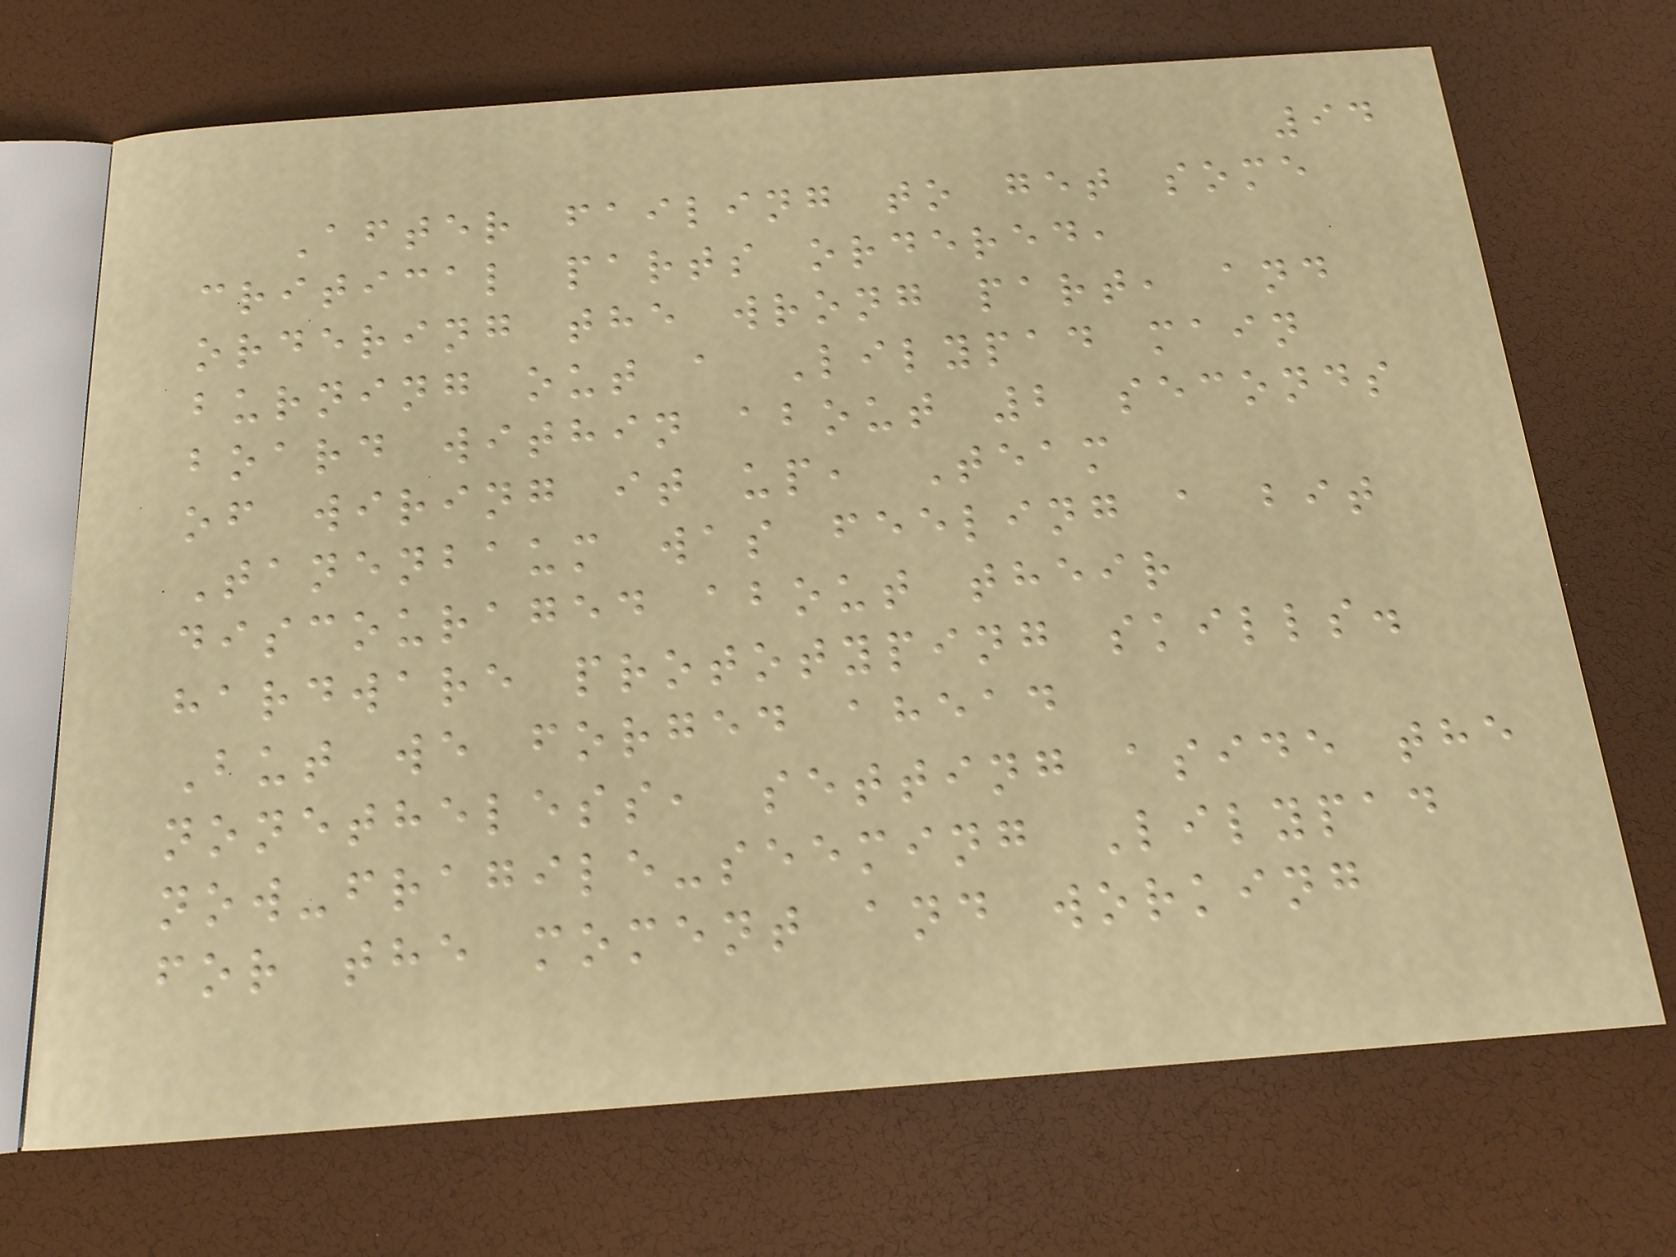94
After failing to get some
critical parts ordered,
ordering the wrong part, and
burning out a Lilypad main
board within about 2 seconds
of wiring it up, Team
Tanenbaum was feeling a bit
discouraged about their
hardware prototyping skills.
But we forged ahead
nonetheless, setting aside the
now-fragile-seeming Lilypad
for the moment and working
